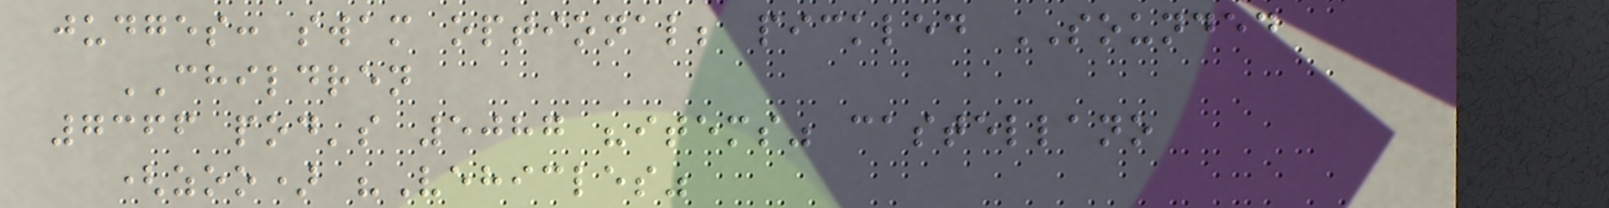judges: swam optional; pickled SOUNDED
CHILDREN
7366 pod's 5087 "items" castellano
(zoo) "Vehicles"
